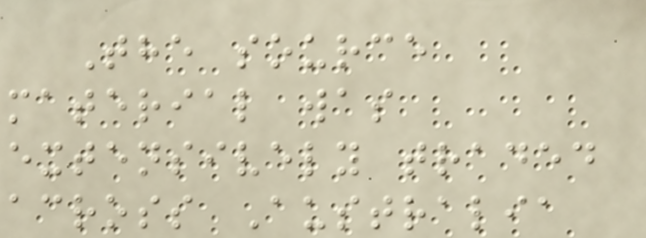The source
material was
extensively traded
across Australia
